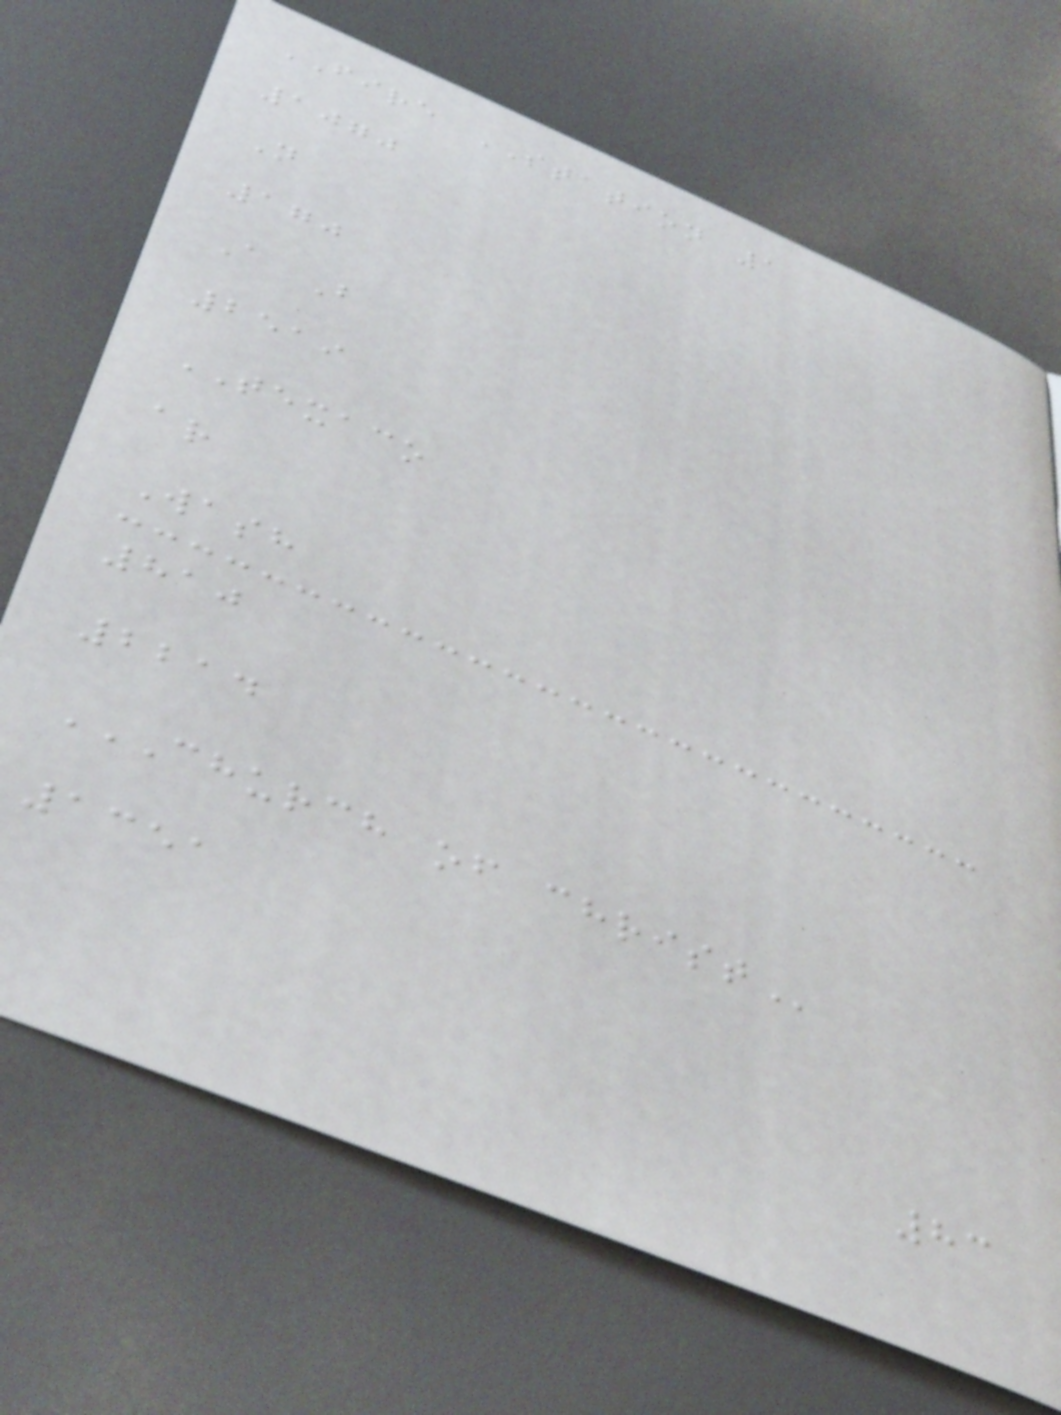FIRE STATION 1
1070
N
170
A B
2519
TEXACO
ar
Wash
810
2214
CHURCH OF CHRIST
1351
83
